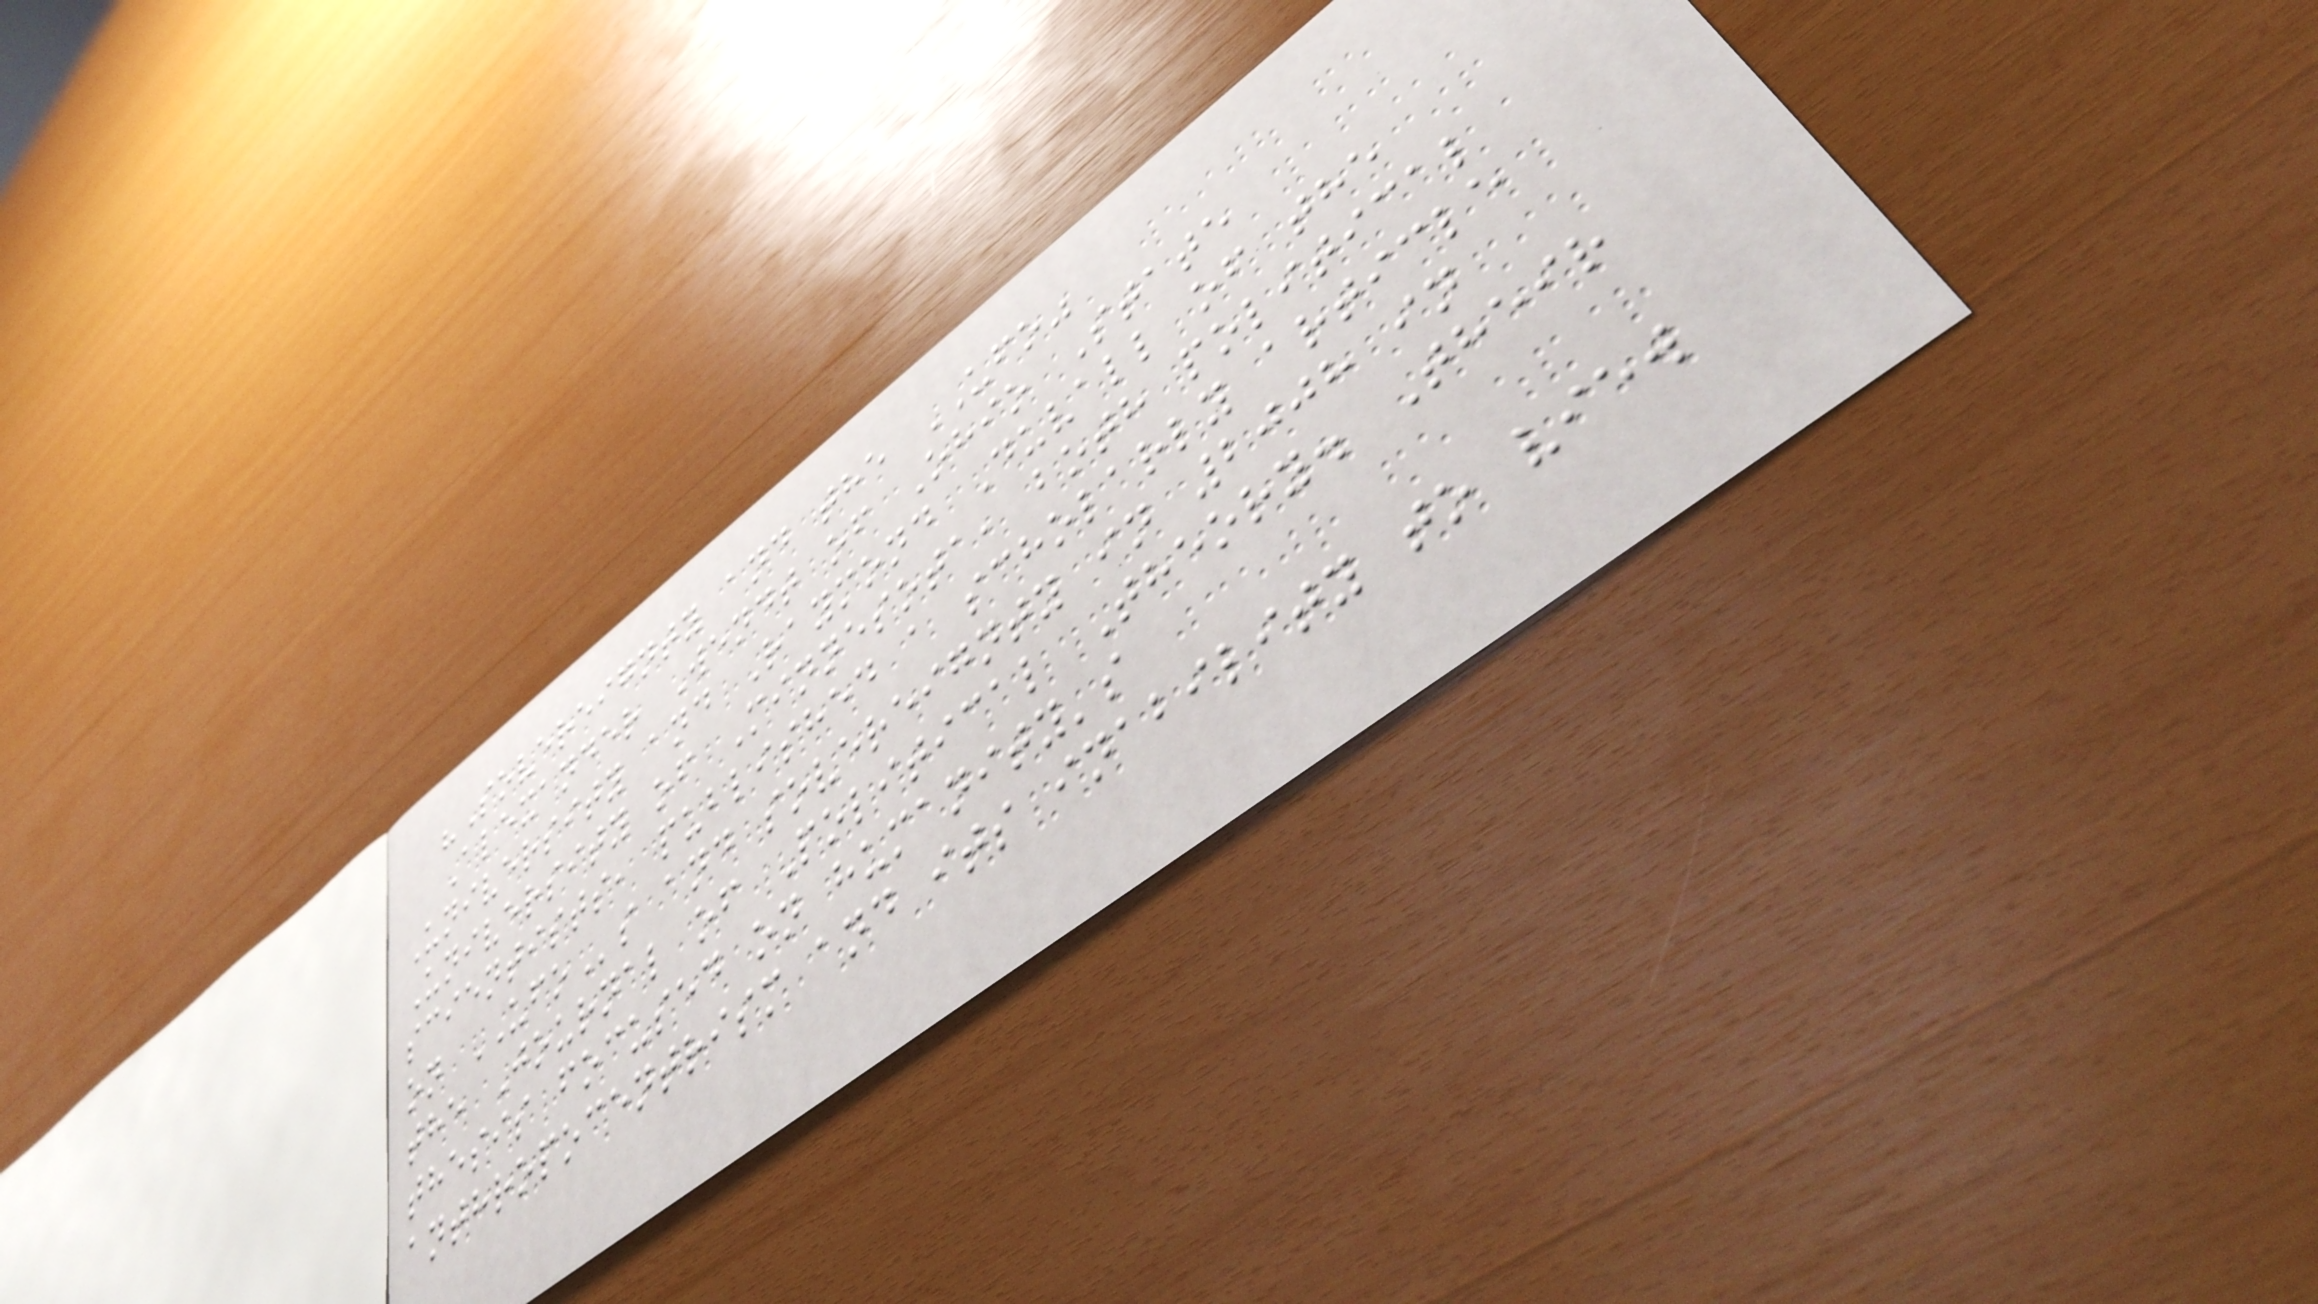"Sovereignty and the UFO"
Alexander Wendt of Ohio State
University and Raymond Duvall of the
University of Minnesota, both political
scientists, published a scholarly article
on UFOs and sovereignty in 2008 in
the Journal of Political Theory. Their
thesis focused on humanity's
anthropocentrism and its inability to view
